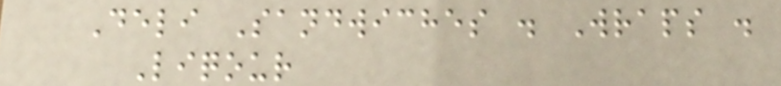Deli Sandwiches . Wraps .
Liqour
